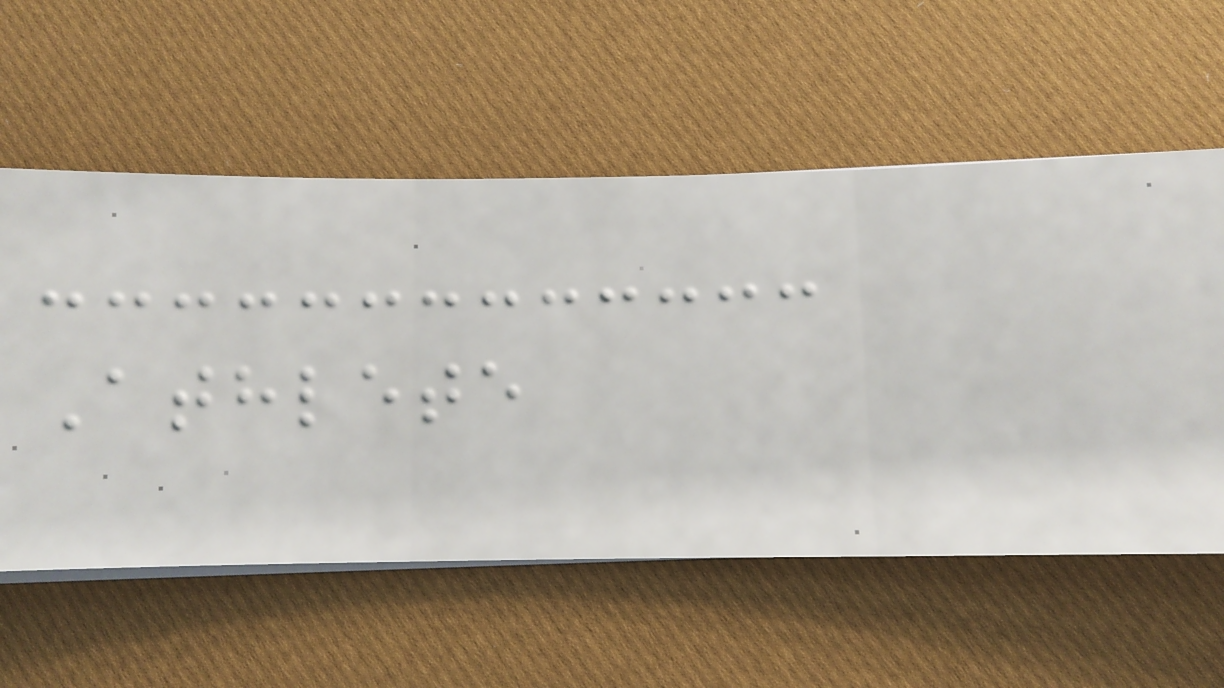Athlete
